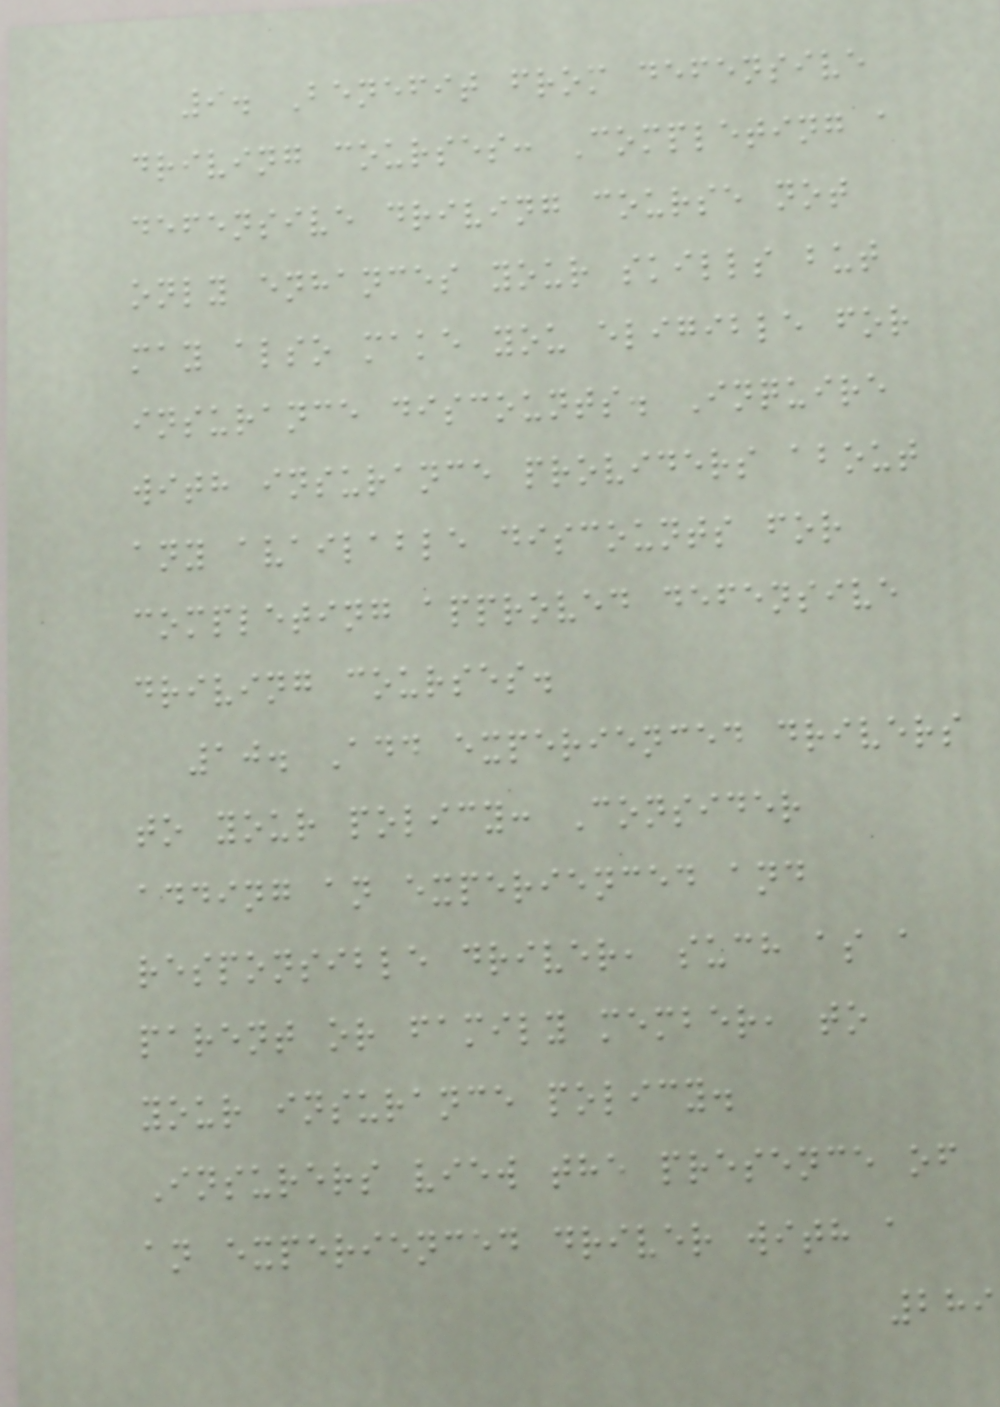9. Benefit from defensive
driving courses: Completing a
defensive driving course not
only enhances your skills but
may also make you eligible for
insurance discounts. Inquire
with insurance providers about
any available discounts for
completing approved defensive
driving courses.
10. Add experienced drivers
to your policy: Consider
adding an experienced and
responsible driver, such as a
parent or family member, to
your insurance policy.
Insurers view the presence of
an experienced driver with a
289
